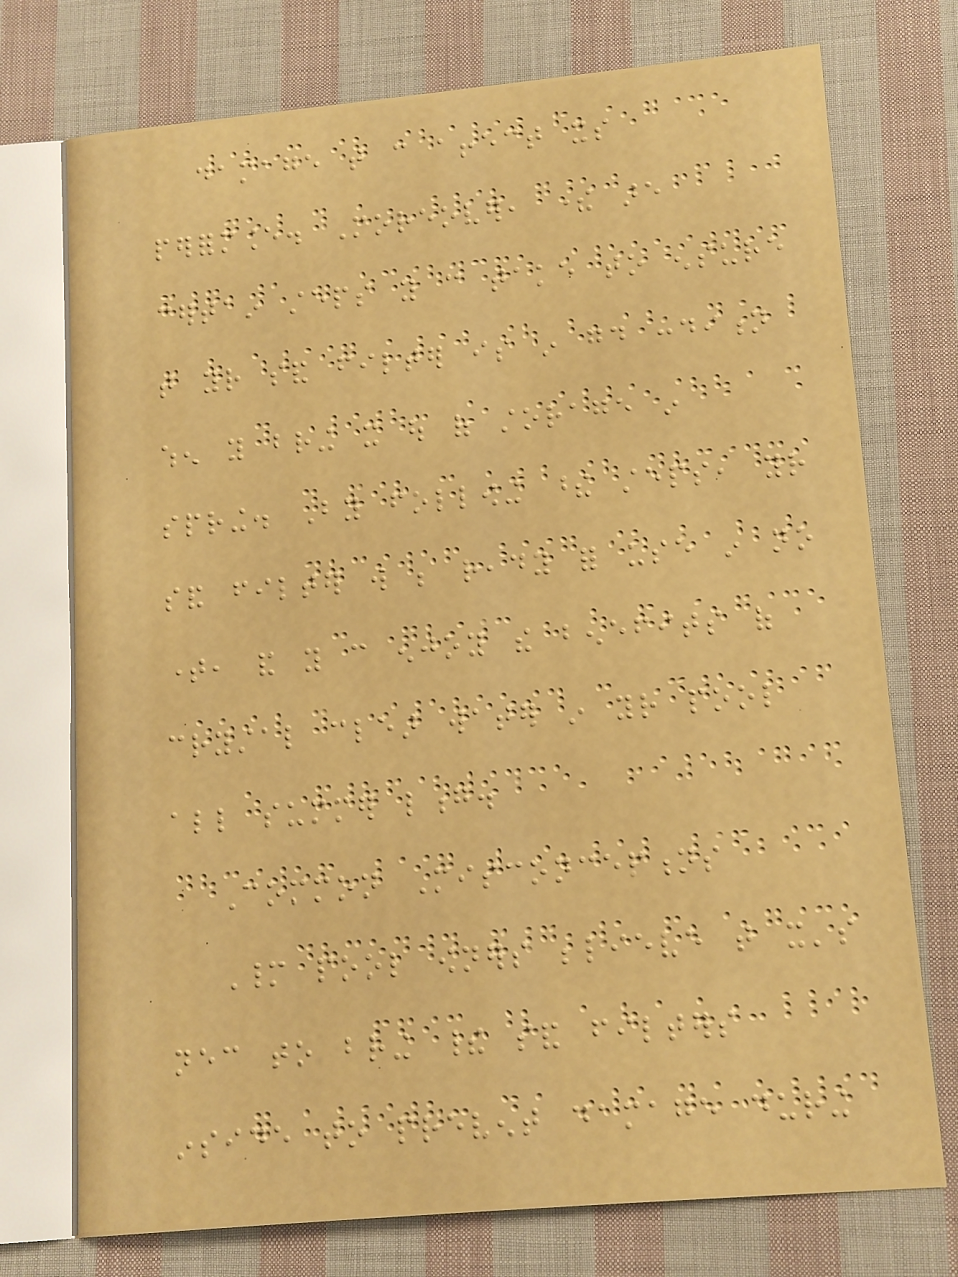damage that can affect its
performance. Moreover, there are
certain steps you can take to ensure
that your sand filter is in good condition
when you bring it out of storage in
spring. By following these steps, your
sand filter will be ready for use in no
time, and you can enjoy the benefits of
crystal clear water in your pool
all summer long.
Common Misconceptions
Many pool owners believe that it's
necessary to bring their sand filters
inside to prevent damage during
